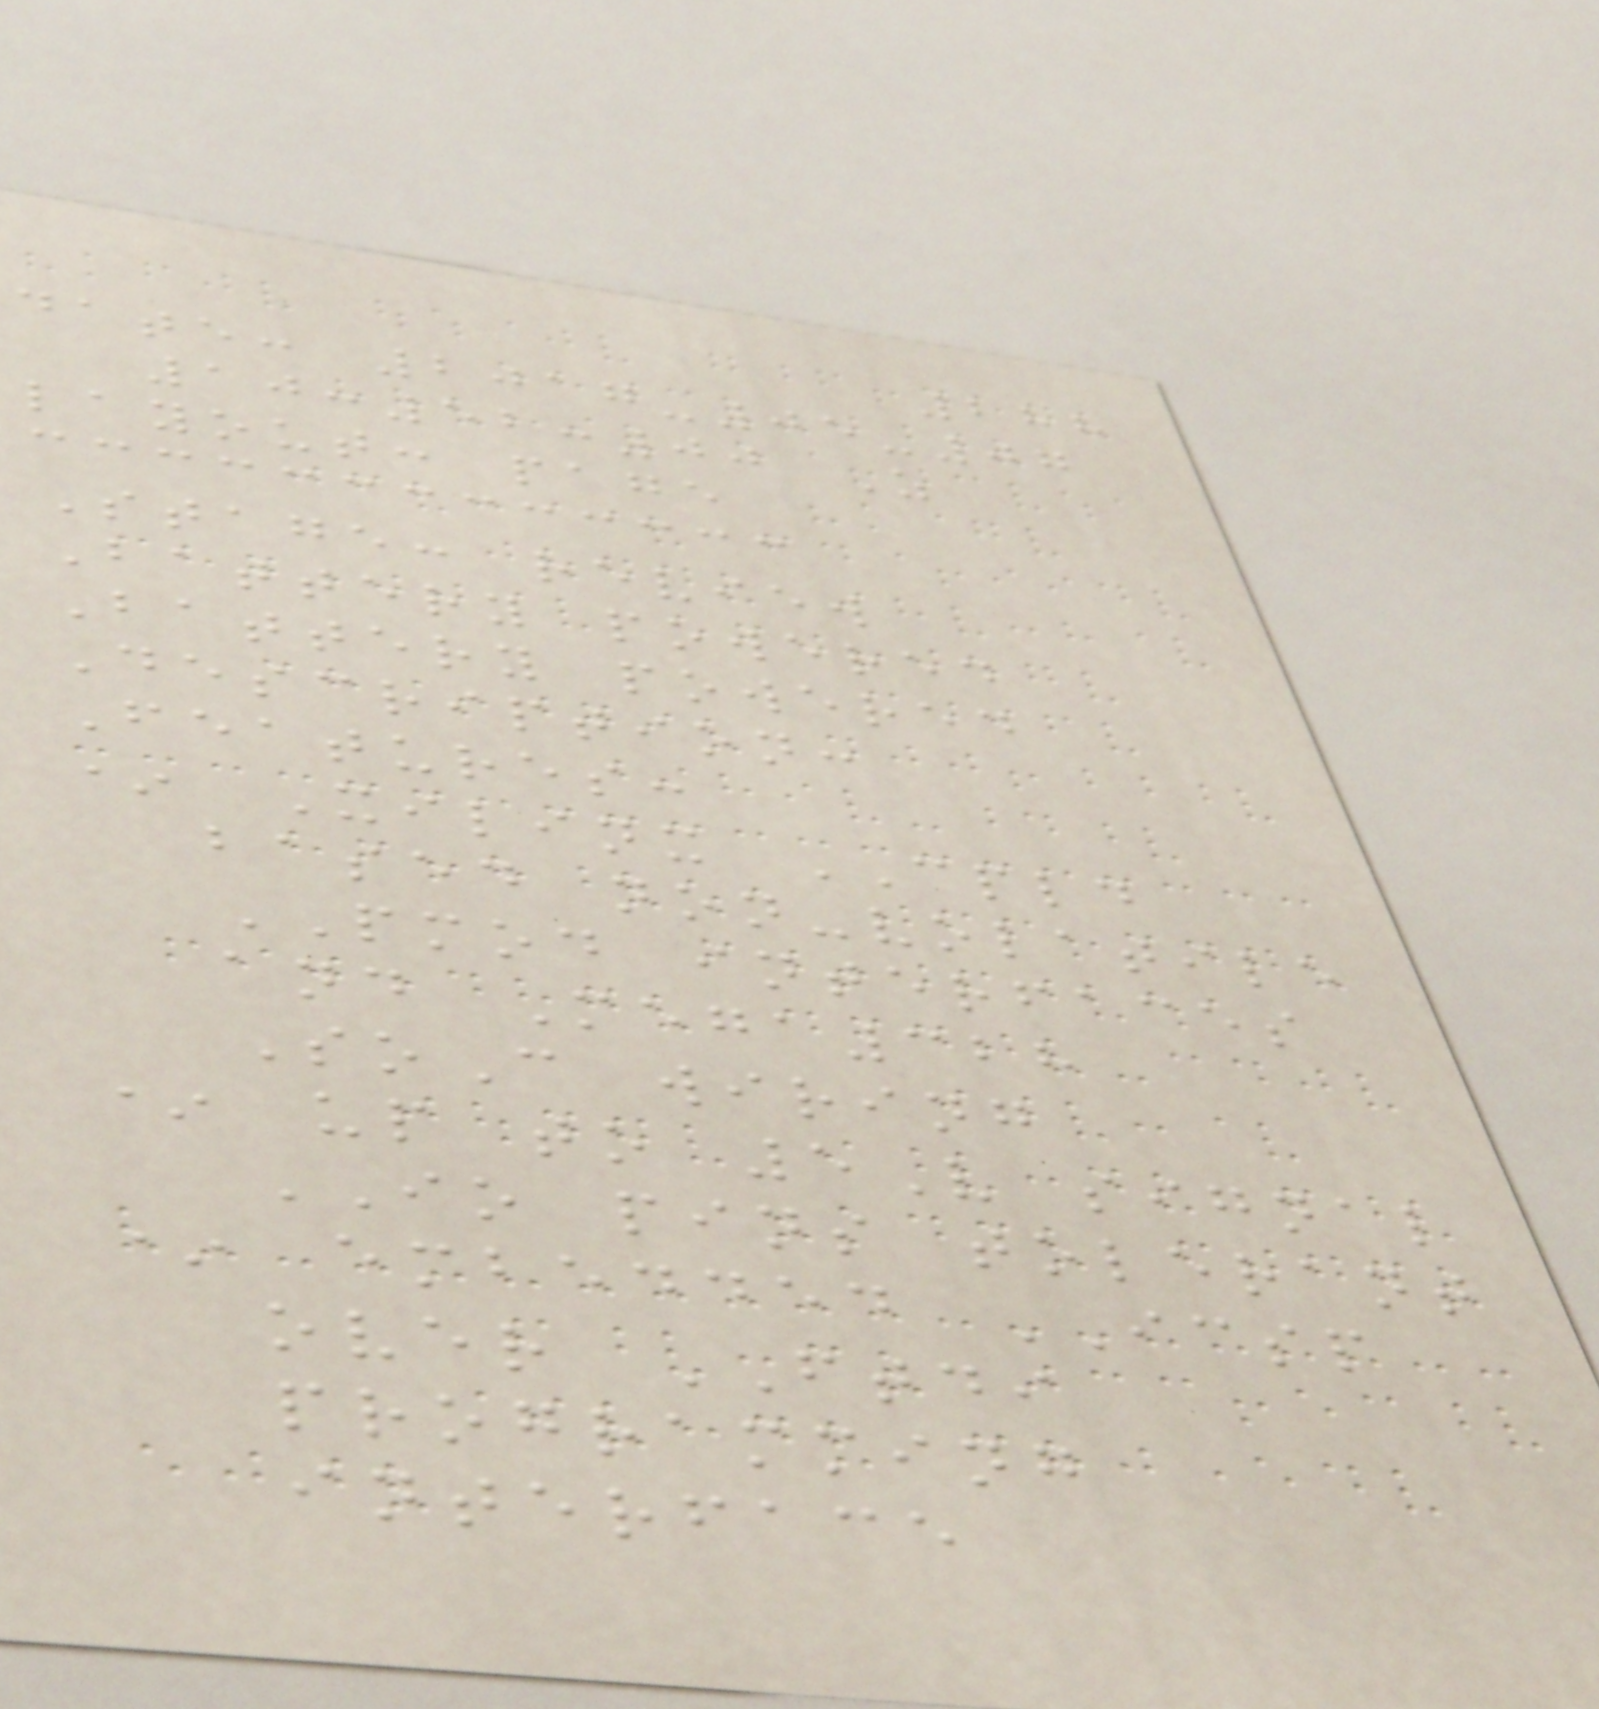288
date: 2017-05-07
10:52:00 Z
layout: page
Stage: review
Battery powered
Battery powered
Description:
Features:
* Xilinx CPLD
based non-volatile
PMOD interfaces
and Mega328
SoC wiring
* up to 5V signal
IO pins tolerant
* embedded ICSP
over FTDI
programming
interface
